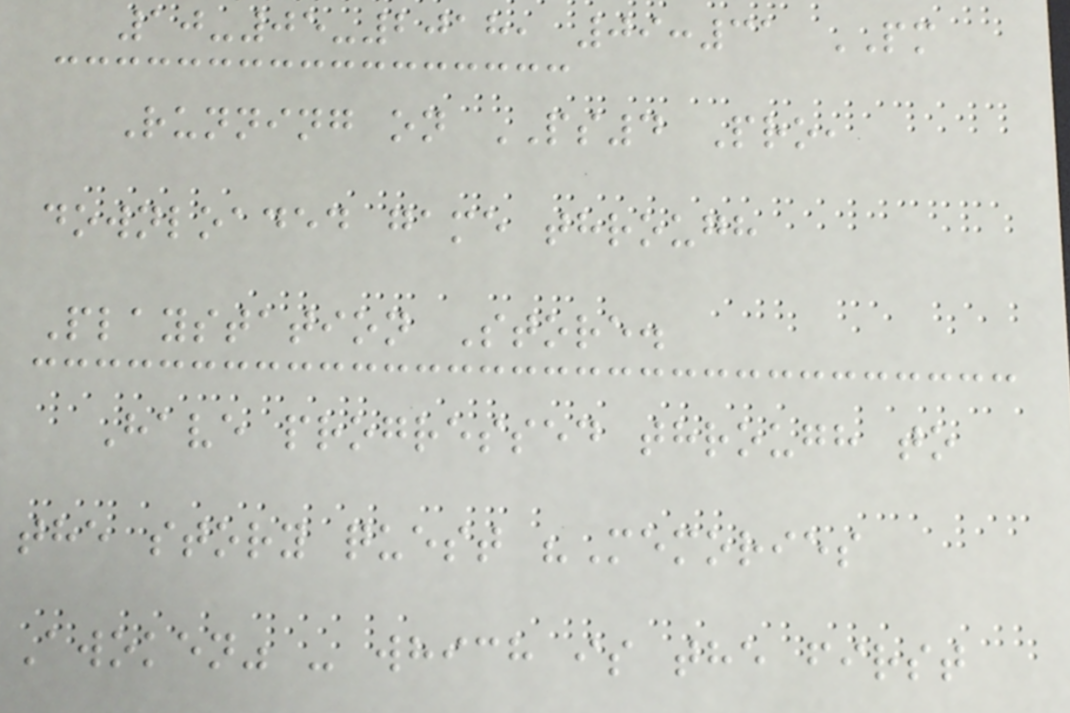10-05-2018, 09:31 PM
Running on PS4 Pro,
downloaded game through
Playstation Store.
Have progressed through to
the story quest "Memories
Awoken" - which is the first
